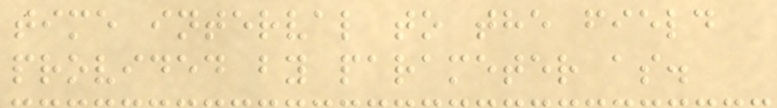time interval to the field
provided by parameter as.
